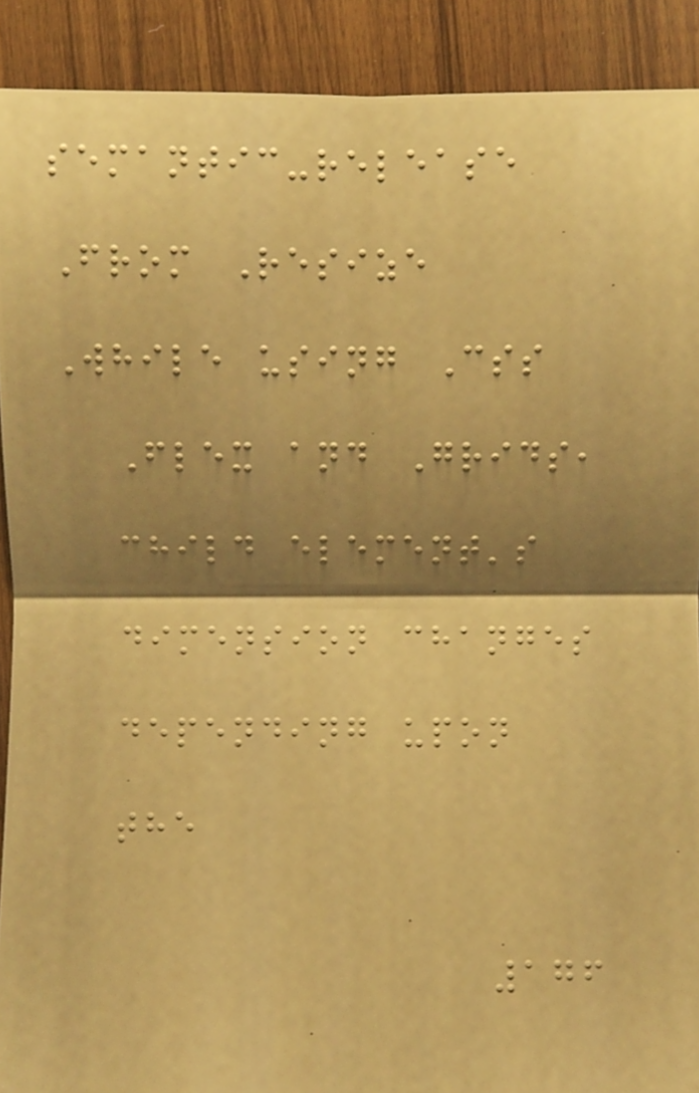semantic-release
From Resize
While using Css
Flex and Grids,
child element's
dimension changes
depending upon
the
176
